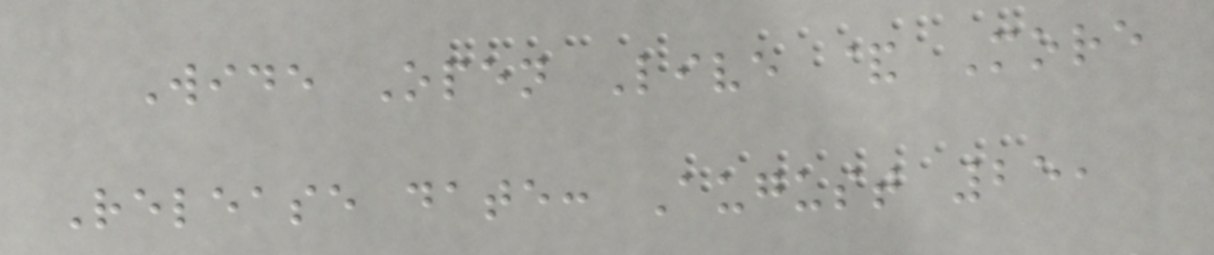Wide Open Live & More
Release date: August 25,
